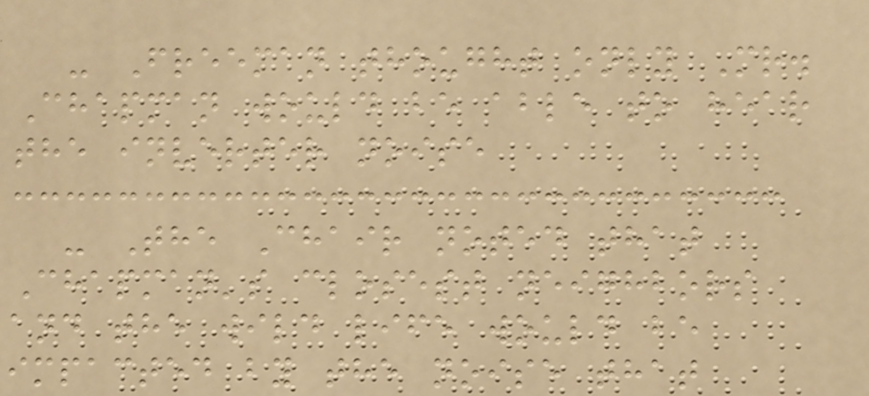- Freeman thought only Mr.
Chapman would be able to hear
the inverter noise
- The Chair noted that
Chapman's closest neighbors
and the wild life would be
impacted by the noise that
